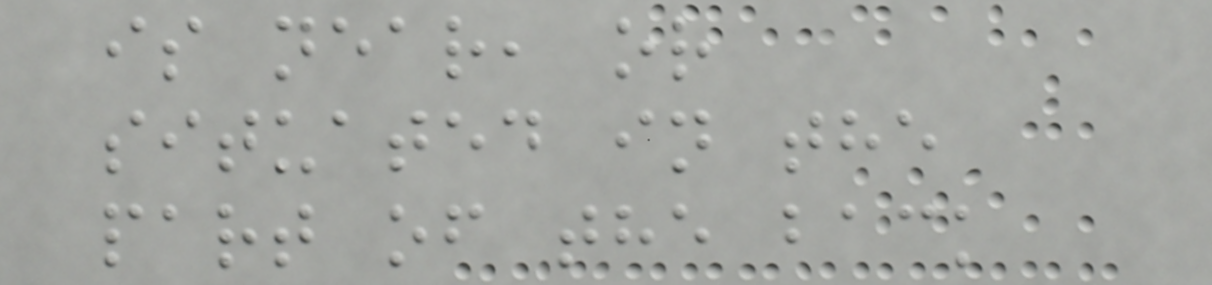is near, or
situated in the
part of the back
